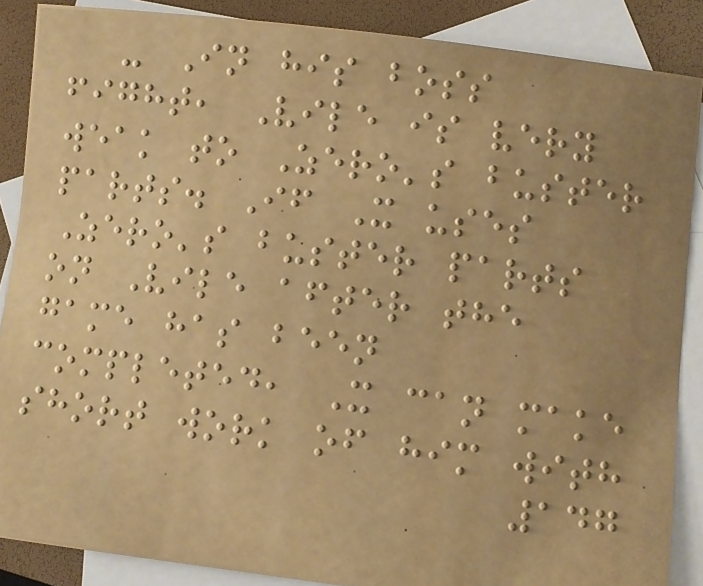- In his boss
fight, Vile is very
weak to Zero's buster
parts. If X uses
Zero's buster parts
on Vile after the
game has been
completed, X can make
short work of him with
147
